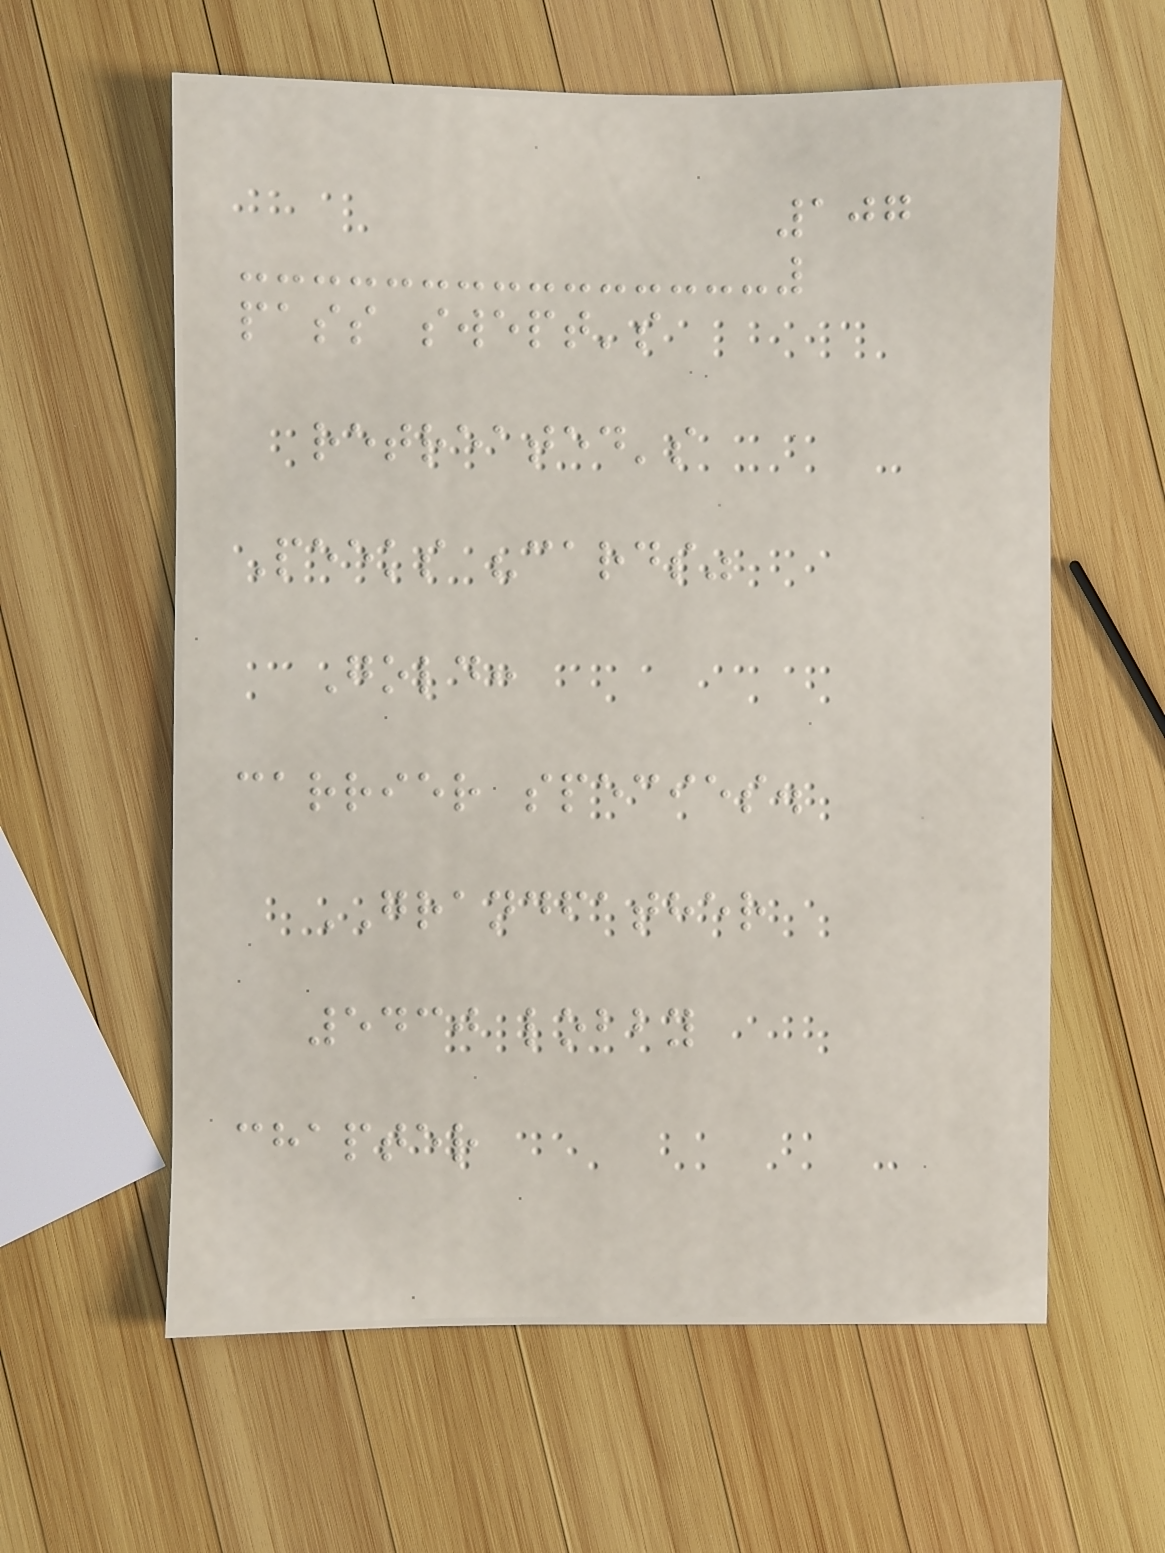107
pass swept's
retreated's
Peeks "cards"
Gold:
carrier species.
GRANDFATHER
5430 lobby
chapter
